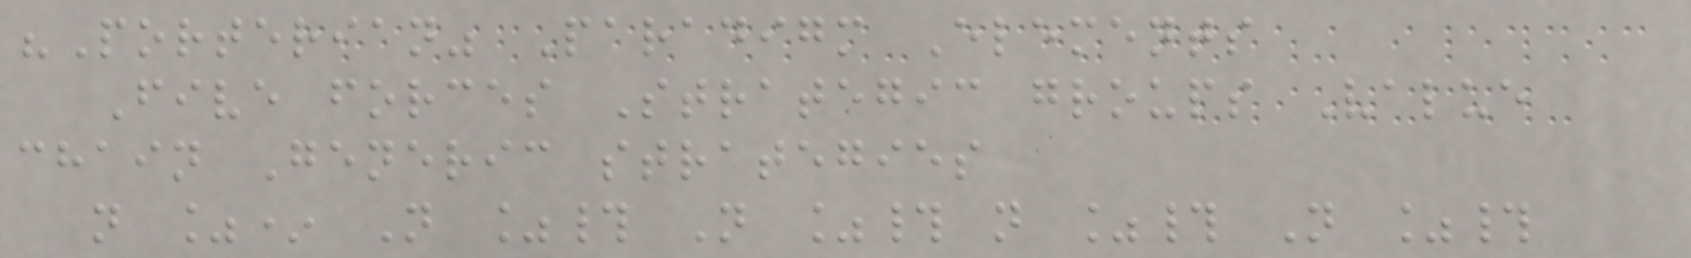"Porterian" Paradigm Elements
Five forces Strategic groups Value
chain Generic strategies
n %* N %# N %# n %# N %#
